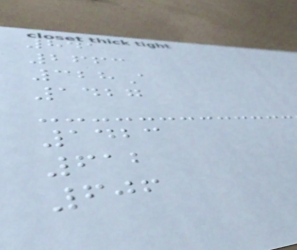841
2663
328A
1427
1423
612
606
